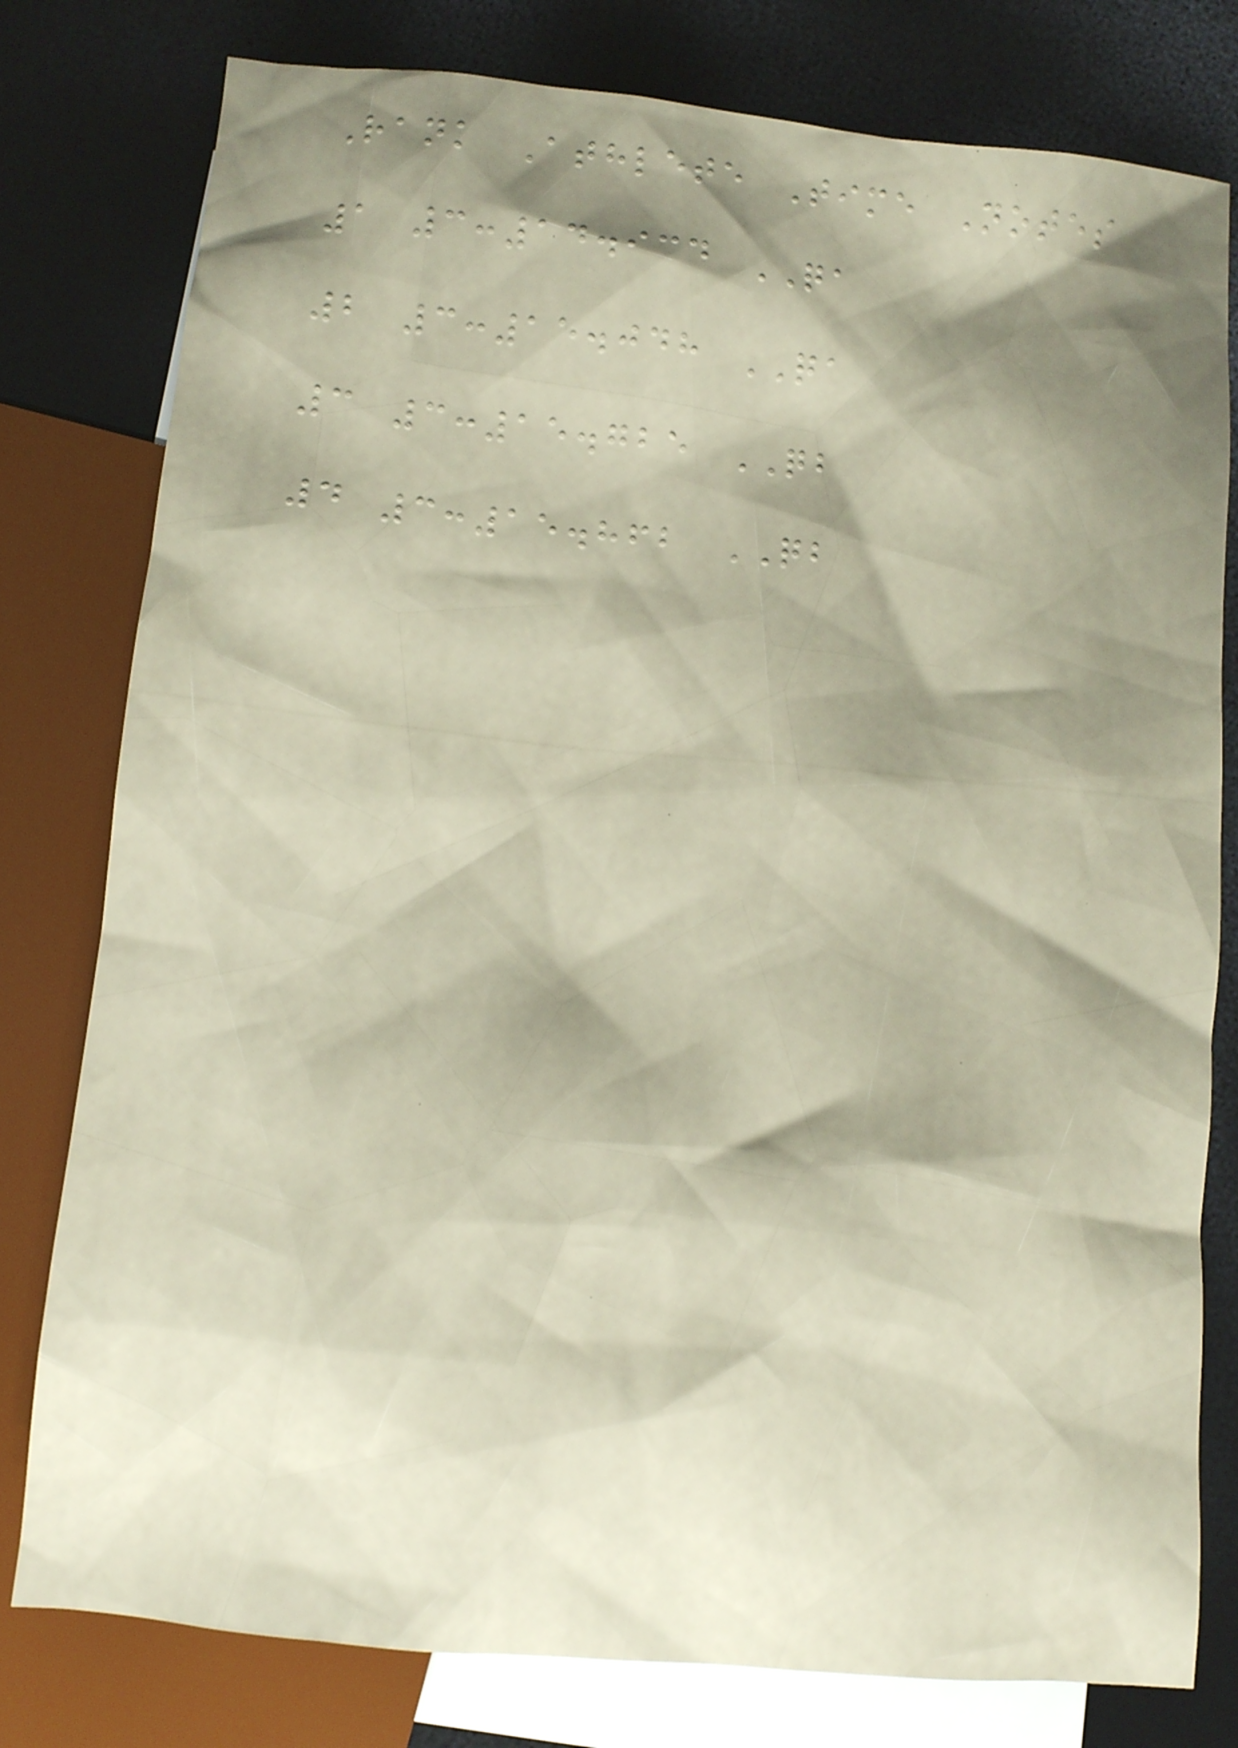Rank Athlete Time Notes
1 3:14.934 QA
2 3:15.048 QA
3 3:15.725 QB
4 3:15.862 QB
